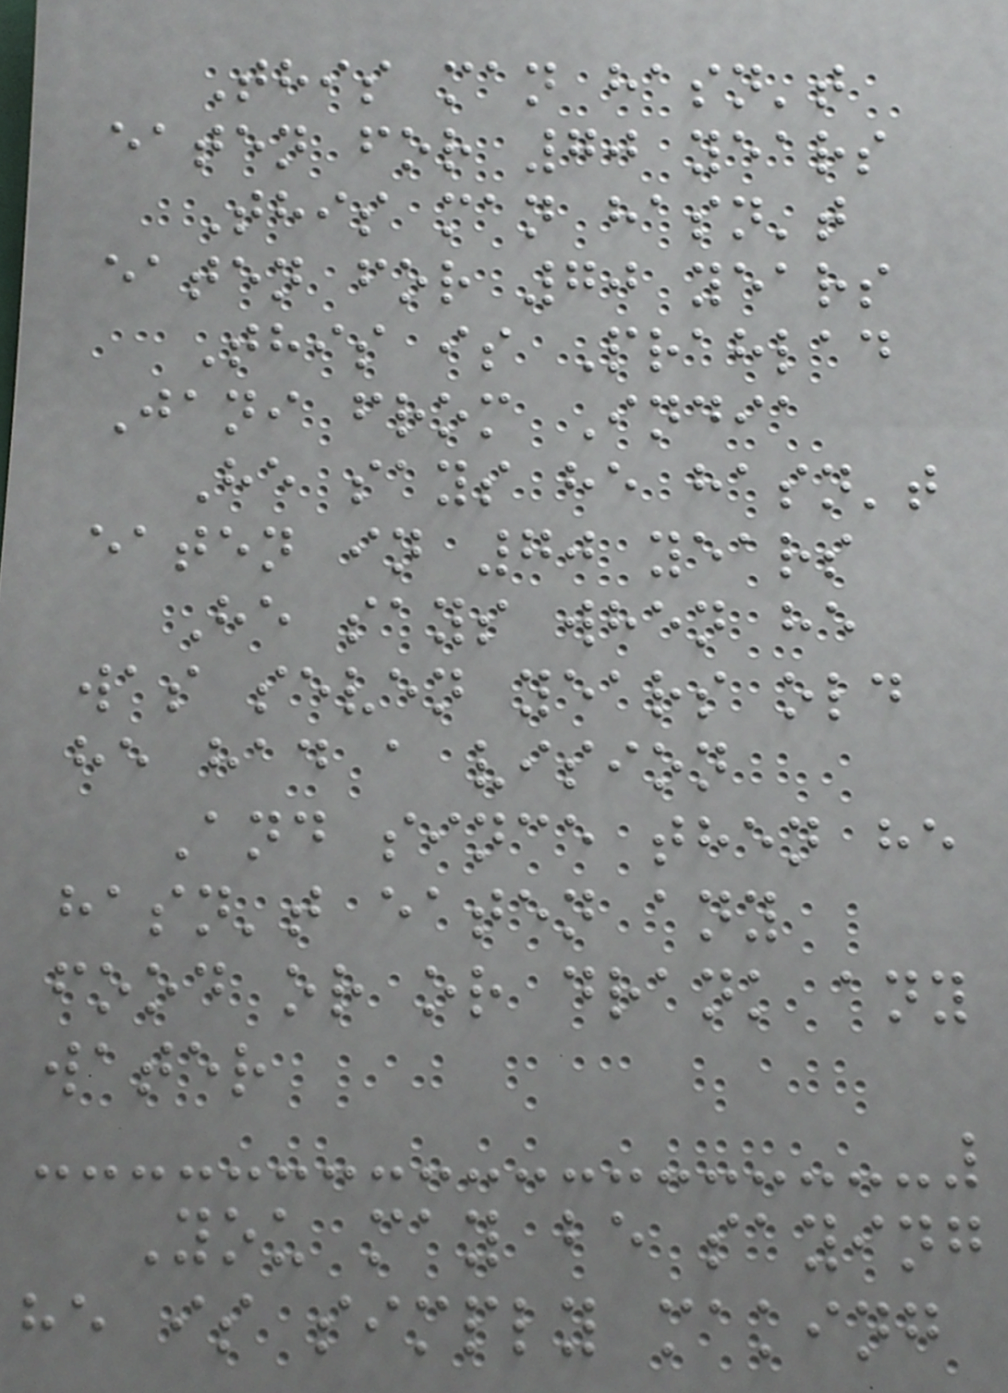This man hasn't
eaten for 70 years
This man hasn't
eaten for 70 years
This is Prahlad
Jani from India
He says he hasn't
eaten in 70 years
He says when he
was seven years old
he had a vision
And since then he
hasn't eaten any
food or or drank any
water
You may be saying
he is simply making
